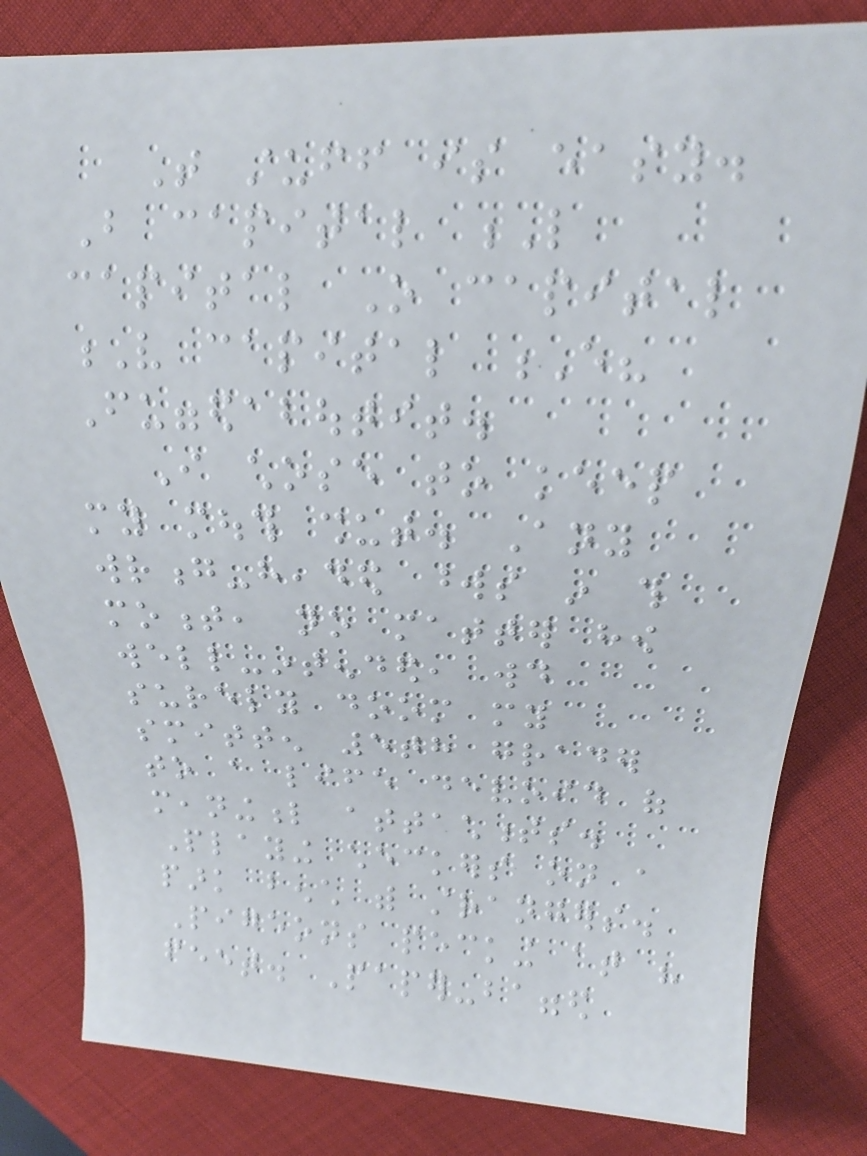That stuff is easy.
But capital L
capital O capital
V capital E?
Fuggedaboutit.
I chose to keep
my mouth shut. Any
wrong-headed words in this
moment, no matter how
well-intended, would
surely doom my
smitten 5th grader
to a life devoid of
meaningful attachments.
Playing checkers on a
park bench with strangers.
Pigeons pecking at his
feet. Paper-bagged
